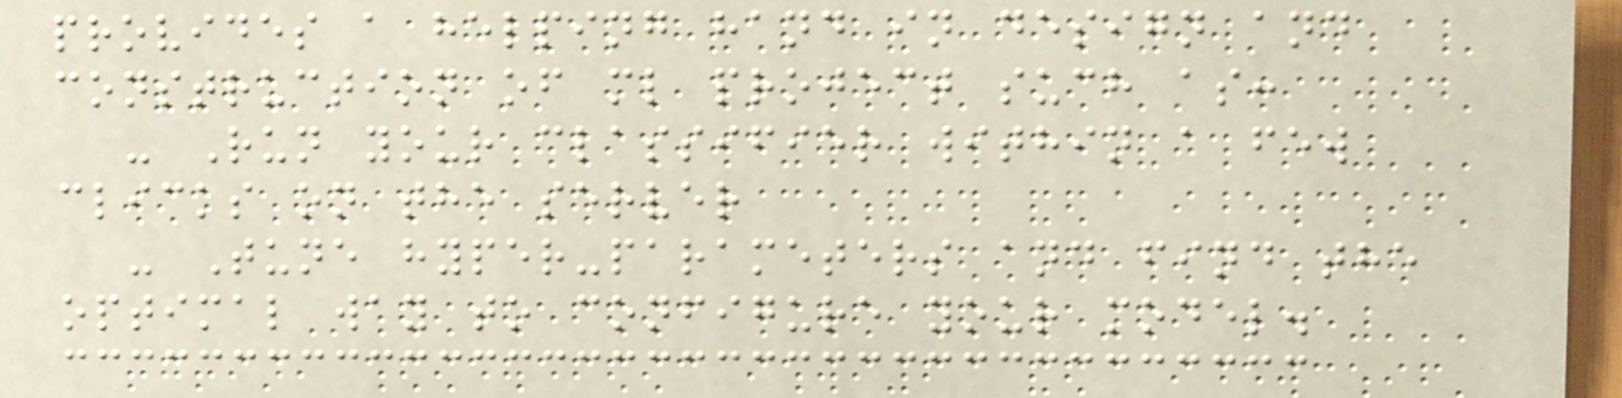provides a helping hand in design and
construction of ml project such as:
- Run your classifier within a few
clicks on the server
- Tune hyper-parameters and find the
optimal way to configure your model.
